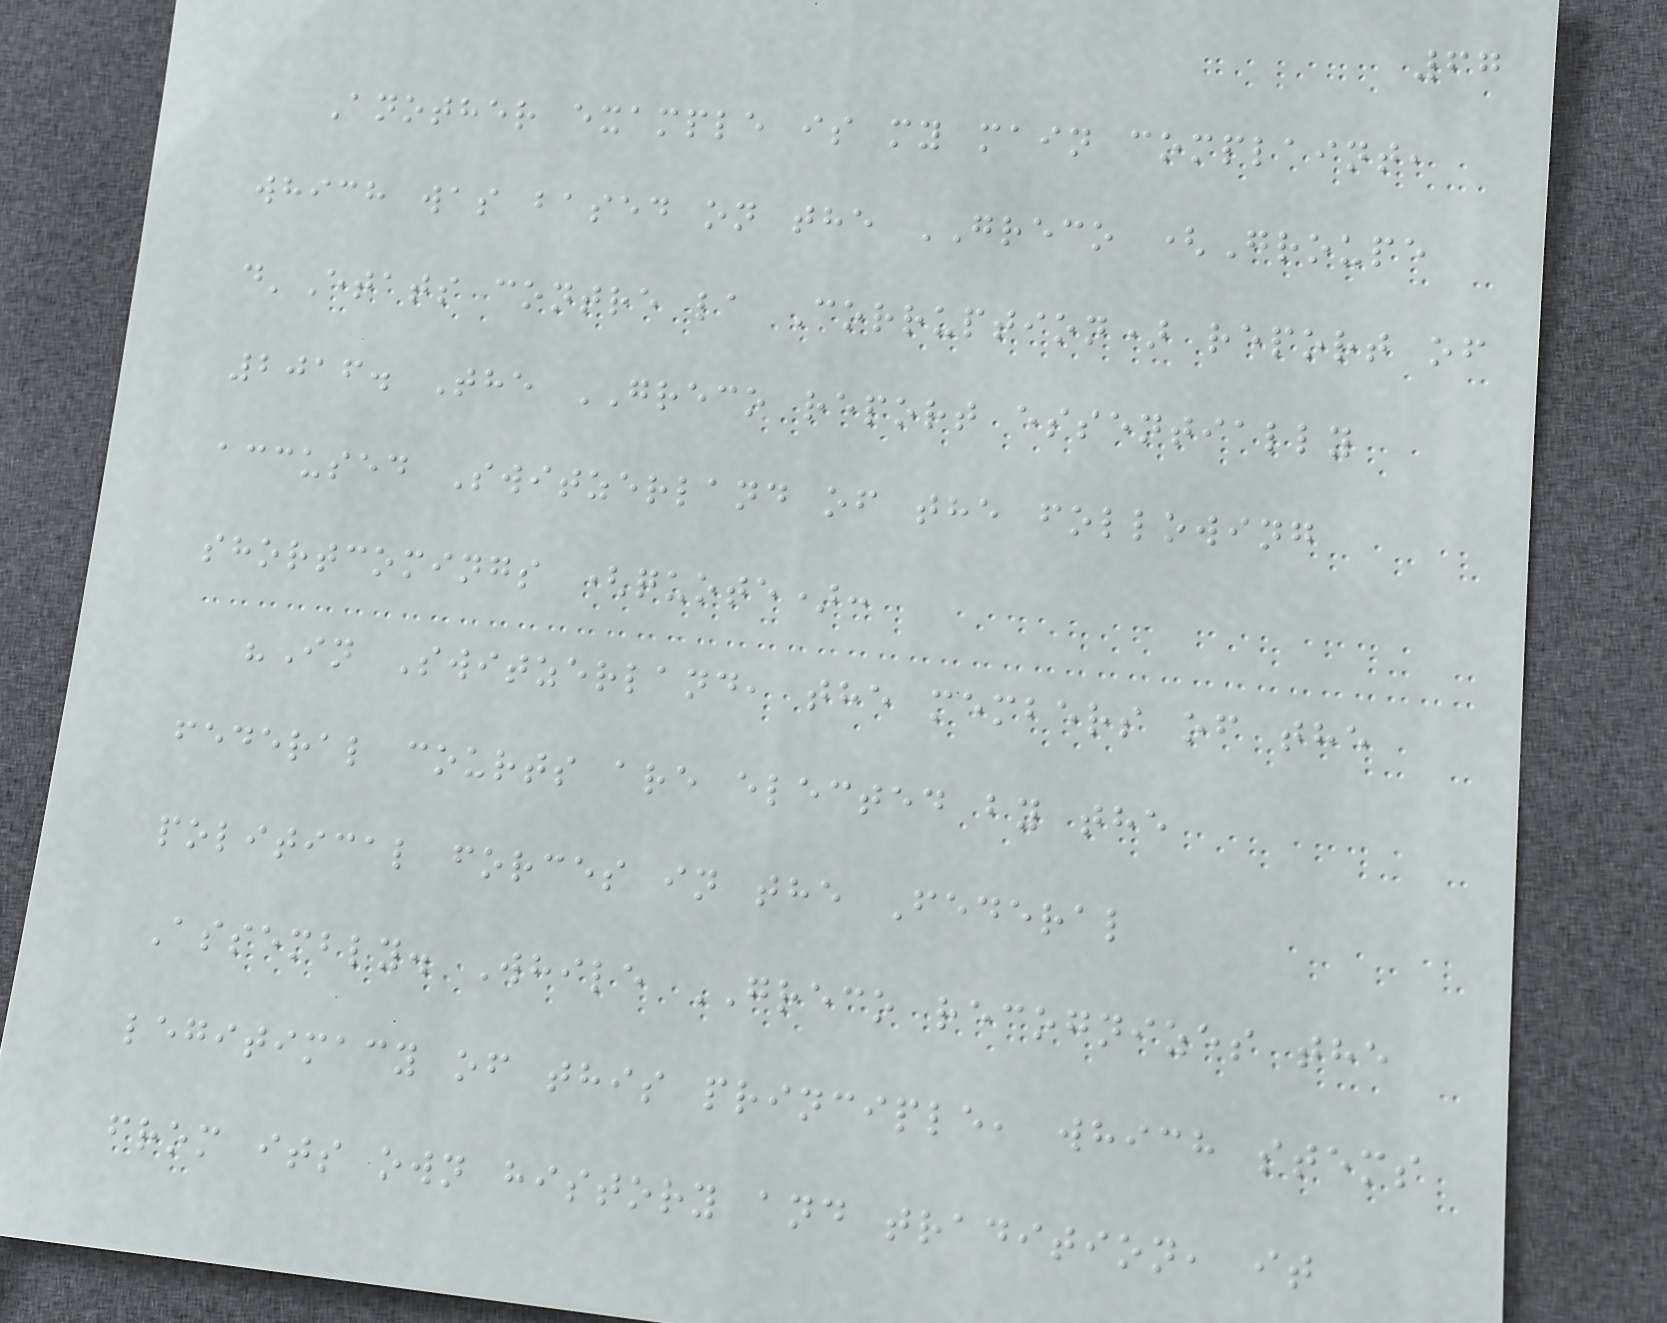67
Another example is my main complaint,
which was based on the GRECO (Groupe
d'Etats contre la Corruption) report of
2016. The GRECO report essentially
accused Switzerland of the following
shortcomings (quote):
"In Switzerland, the members of the
federal courts are elected by the
political forces in the Federal
Assembly. While GRECO recognizes the
legitimacy of this principle, which stems
from its own history and tradition, it
